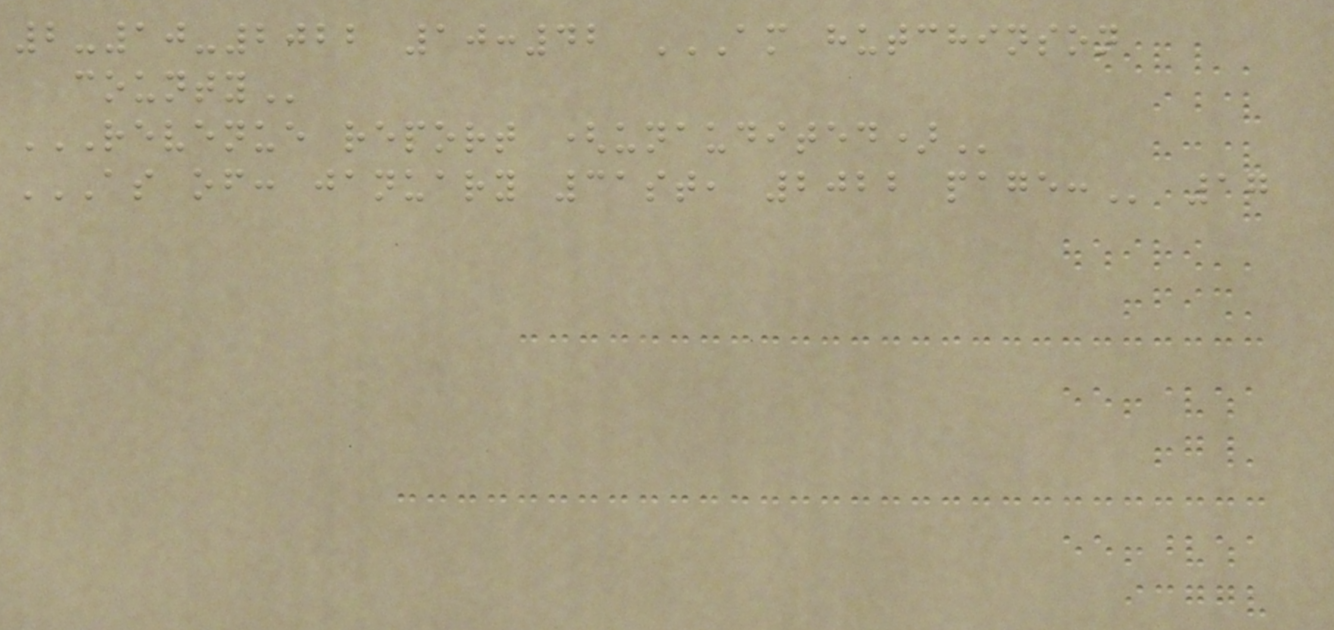2-10-2022 10:42 AM HUTCHINSON
COUNTY
REVENUE REPORT (UNAUDITED)
AS OF: JANUARY 31ST, 2022 PAGE: 17
